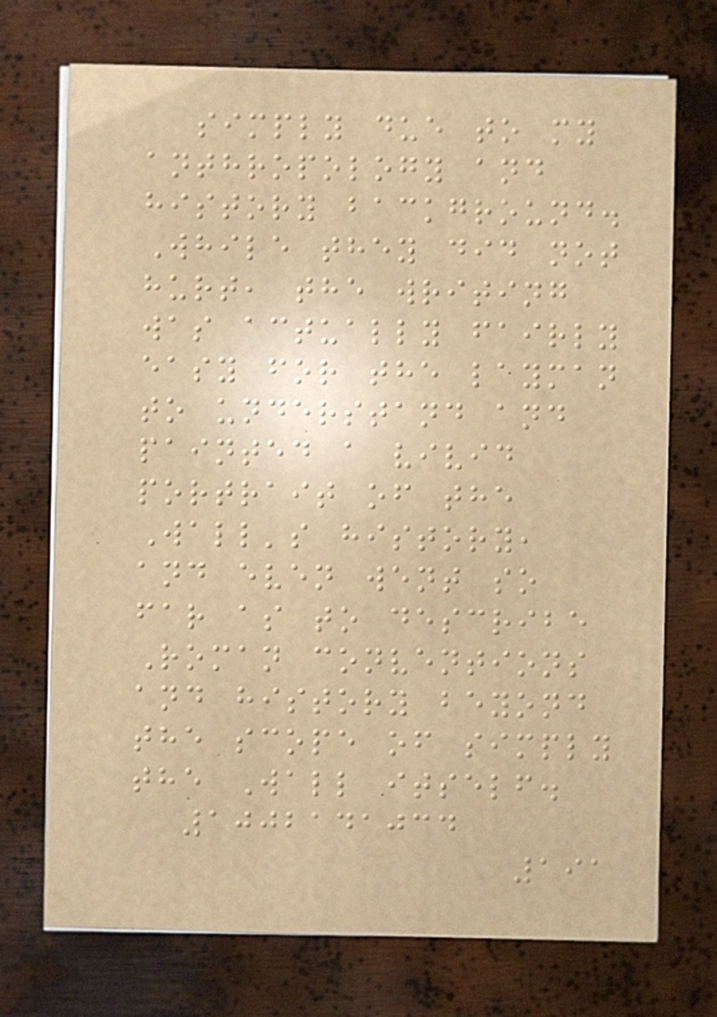simply due to my
anthropology and
history background.
While they did not
hurt, the writing
was actually fairly
easy for the layman
to understand and
painted a vivid
portrait of the
Wall's history,
and even went so
far as to describe
Roman conventions
and history beyond
the scope of simply
the Wall itself.
1002141034
191
